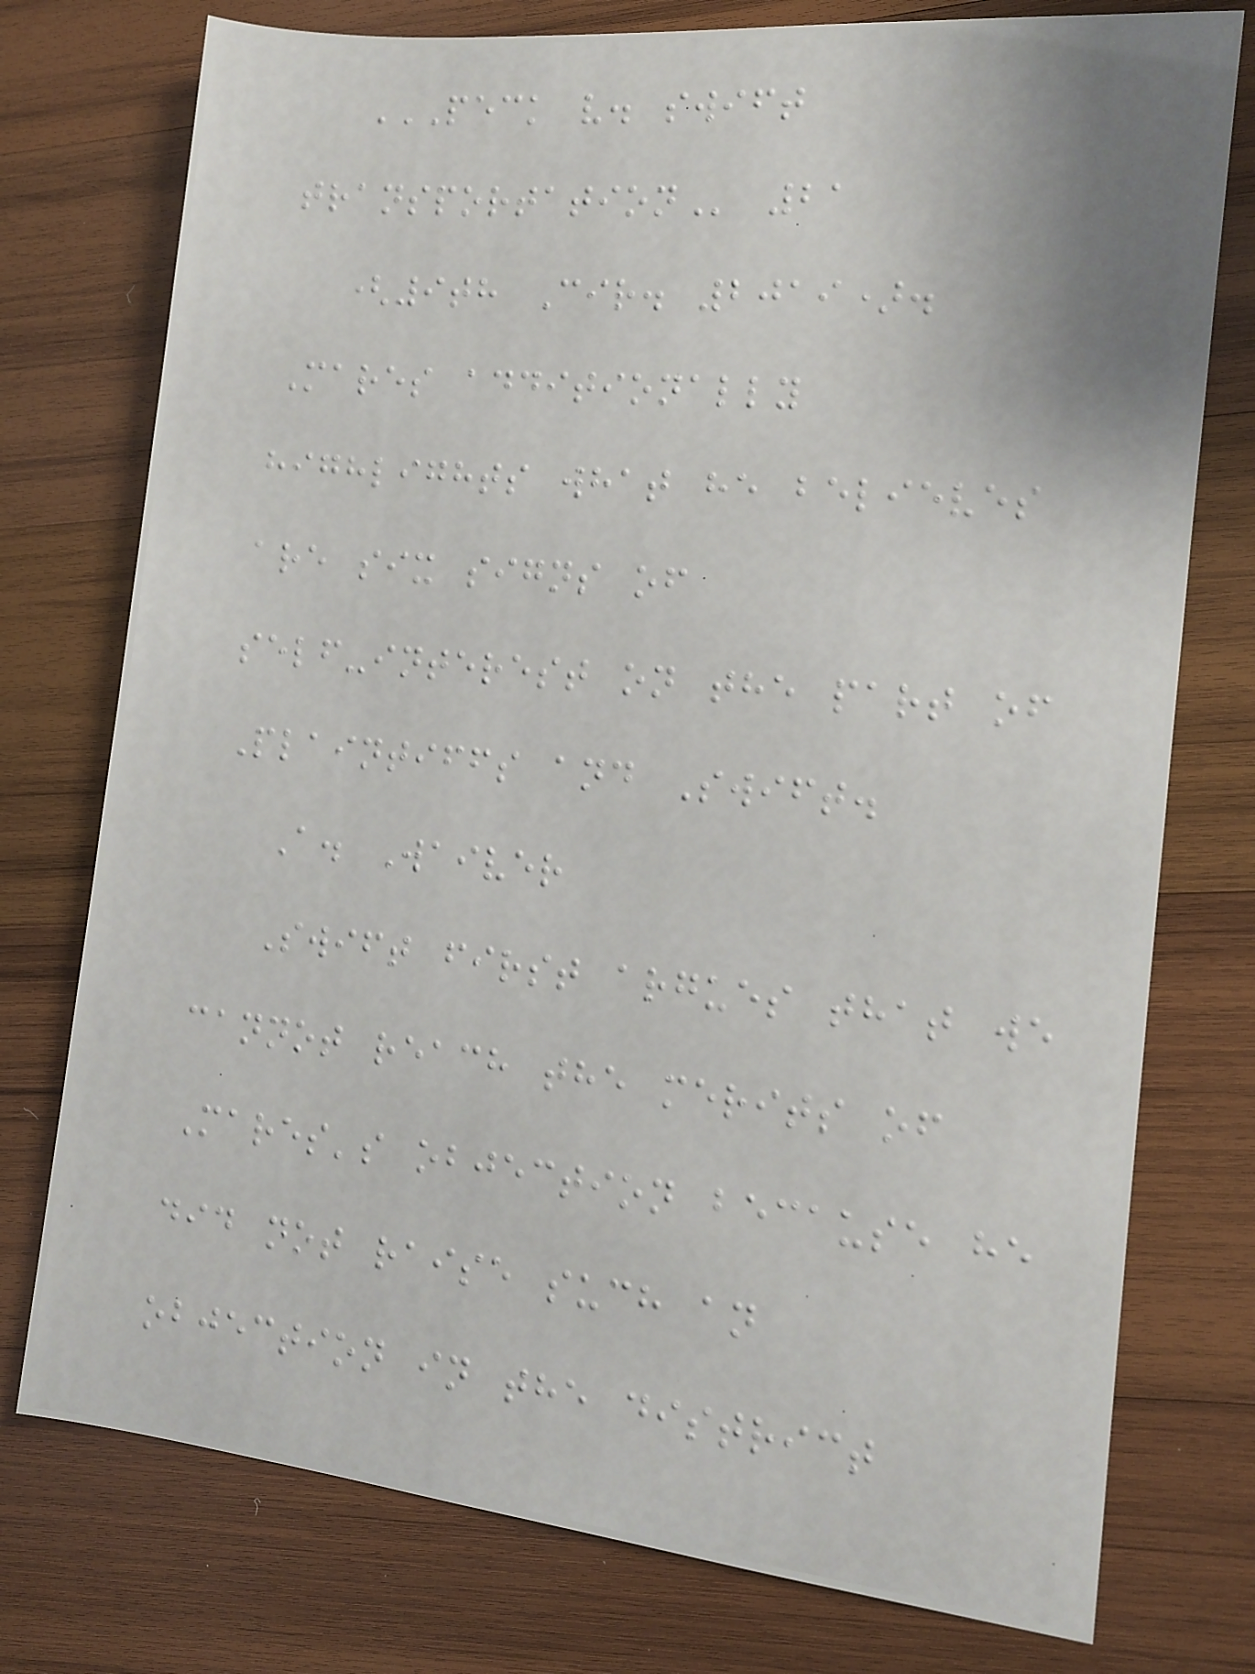PECK V. SWIFT
TRANSPORTATION 21
(9th Cir. 2019).
Mares additionally
highlights what he believes
are six signs of
self-interest on the part of
Plaintiffs and Swift.
A. Waiver
Swift first argues that we
cannot reach the merits of
Mares's objection because he
did not raise such an
objection in the district
